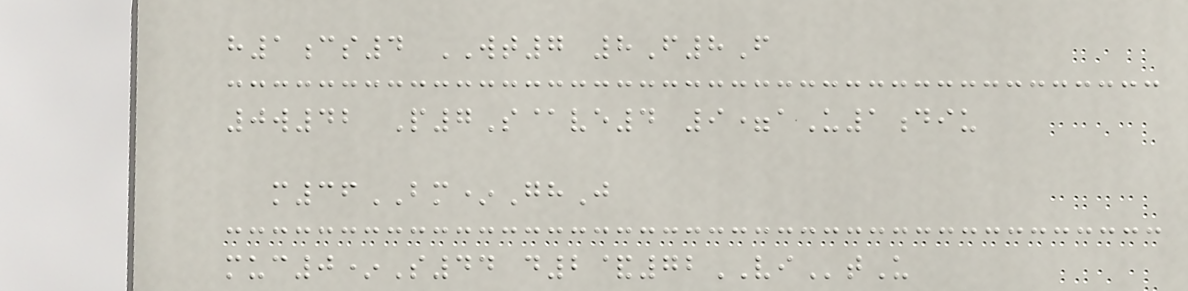h1cs4 WT7 8F8F
0w42 P7S@ve4 9=aU1diu
m36BM*GhJ
muc0*S44 d2&72VItU
